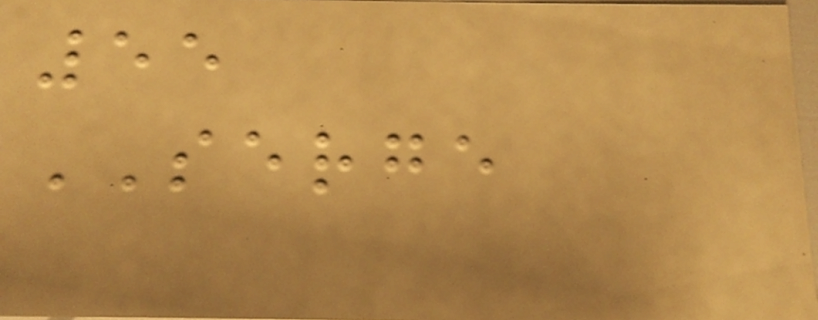55
SERGE
